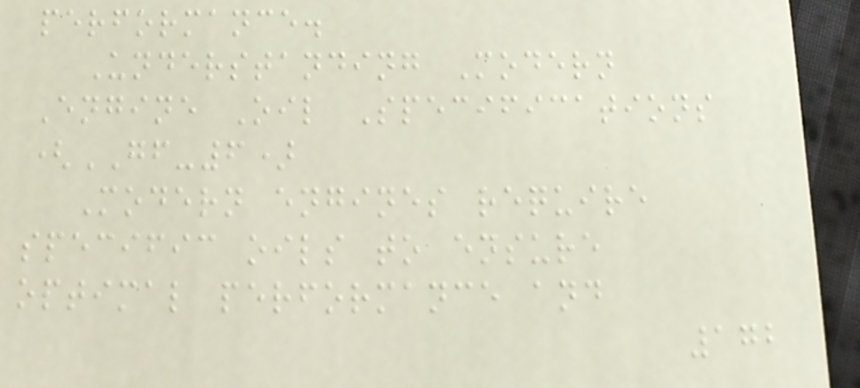performance.
Understanding Modern
Engine Oil Specifications
(GF-6)
Modern engines require
specific oils to ensure
optimal performance and
172
